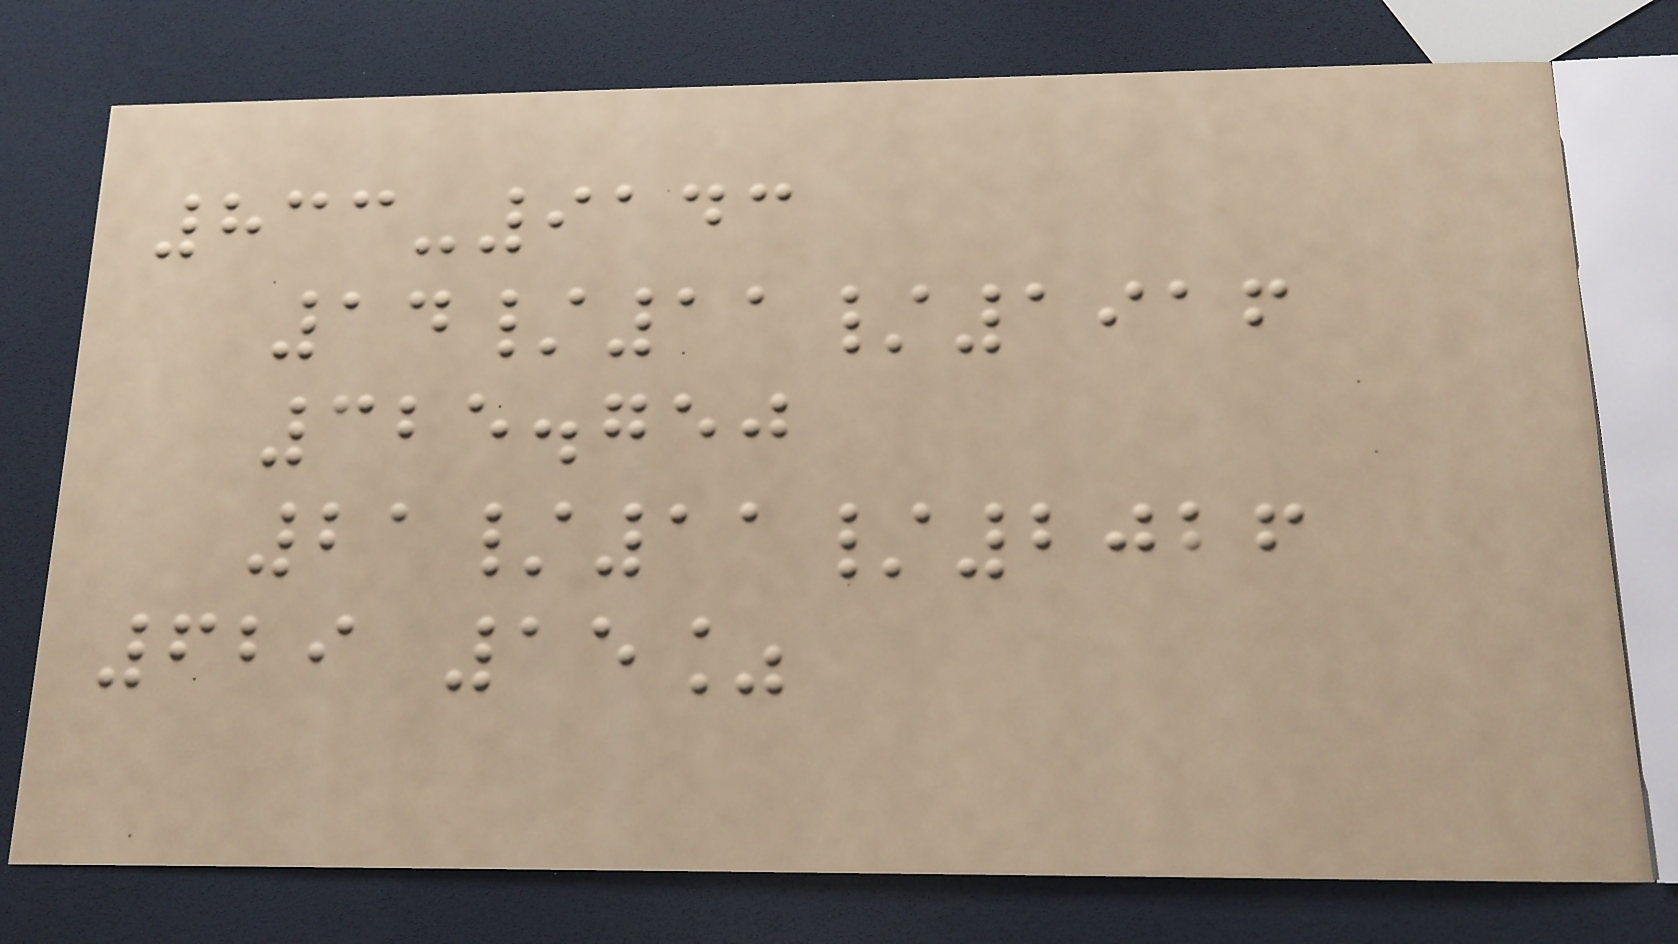833-9143
14/11/1916
325.750
21/11/2026
629 15%
